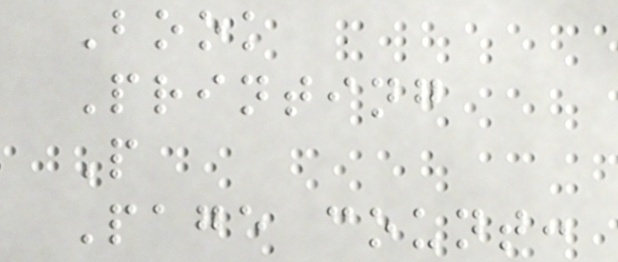Book
Printing
P
Page count:
